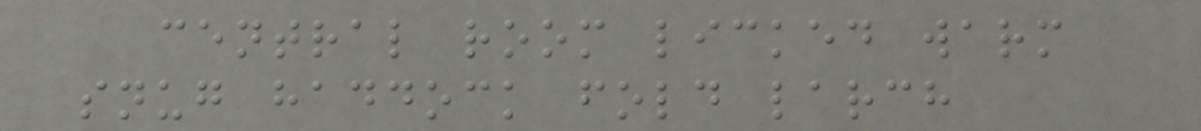central room licked warm
snug haddock fold larch
